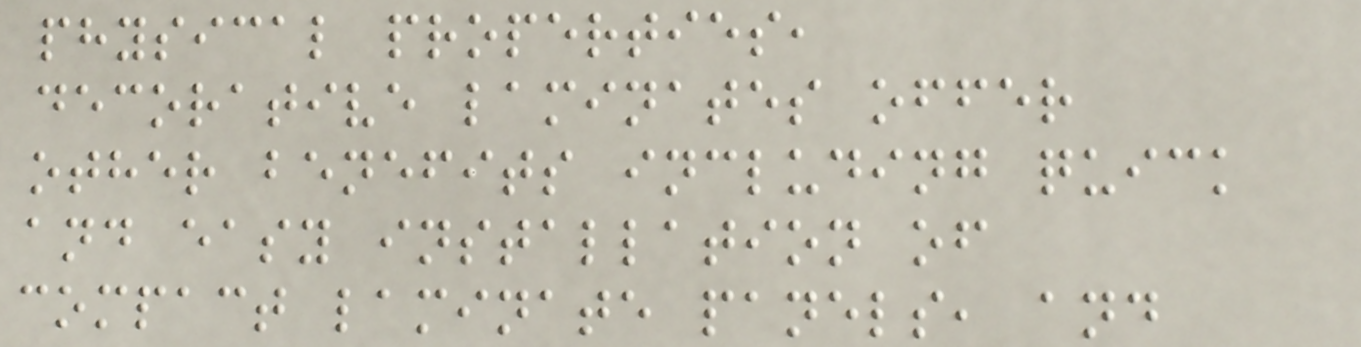physical properties,
decorative laminates offer
other benefits including quick
and easy installation of
compact laminate panels, and
